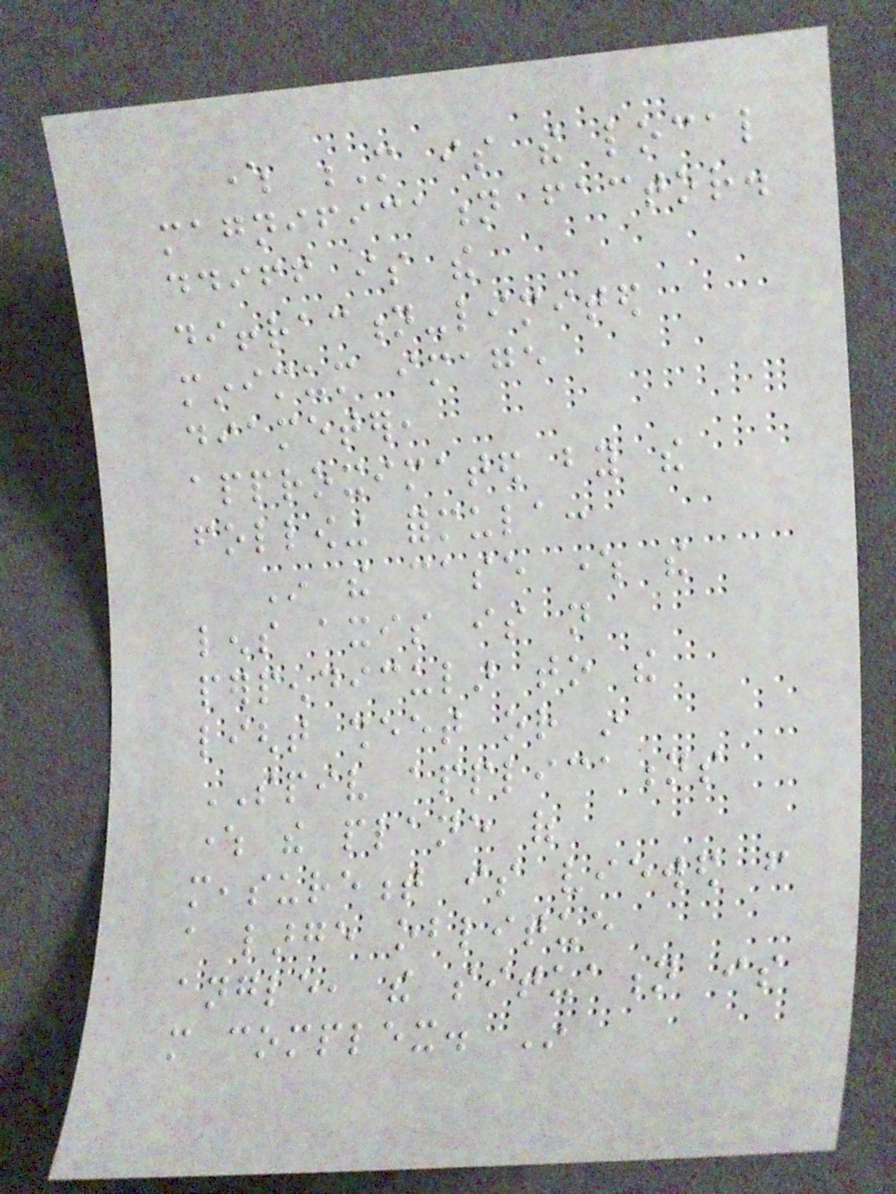where M is the local
magnification factor.
ddiff is the
diffraction-limited
minimum image
diameter,
approximated by the
following formula:
In the case where the
lens axis is not
perpendicular to the
light sheet or in
SPIV applications
where the plane of
measurement is viewed from
a large oblique
angle, the situation is
more complex. In
